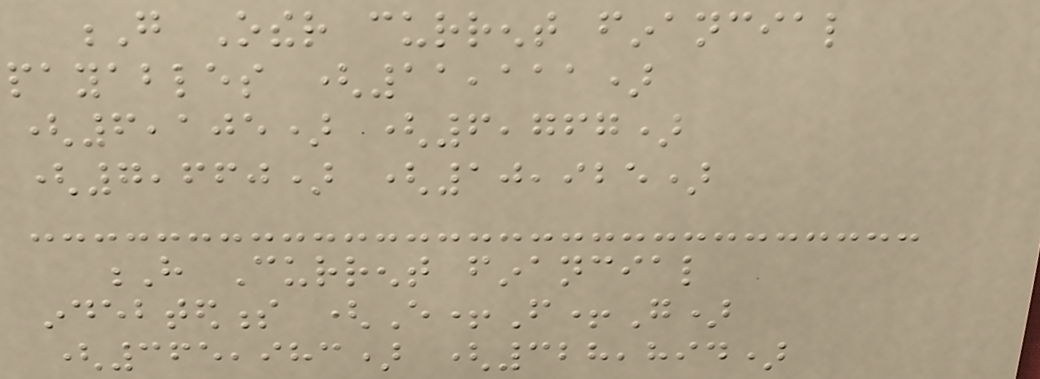G Other current financial
payables (11,111)
(6,105) (6,767)
(7,660) (10,925)
H Current financial
indebtedness (E+F+G)
(365,983) (328,894)
